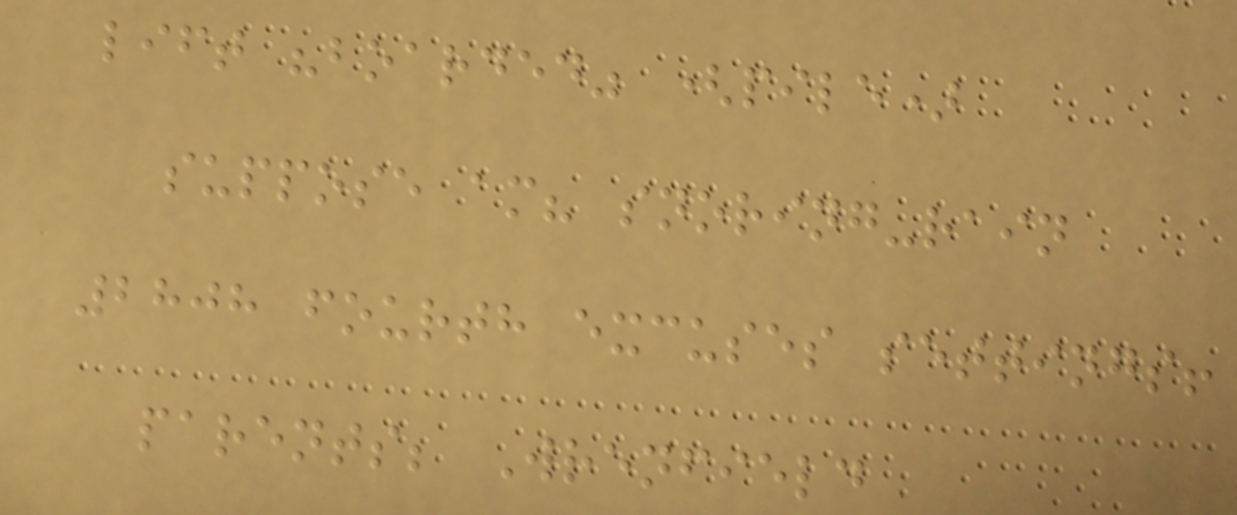lift "boarded" (pile)
suppose am? snoring-rain
2808 fourth excuses settings!
parents; Wrenfield
